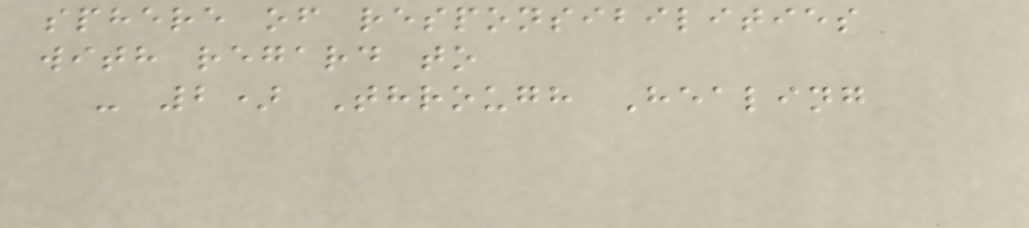sphere of responsibilities
with regard to
- 2) Through Healing
